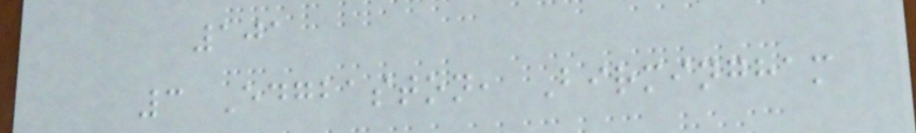101
3 Edgbaston, Birmingham
